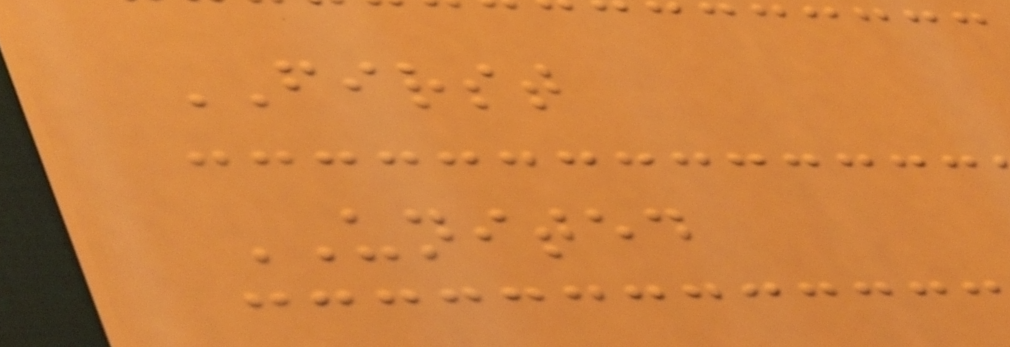FIRST
UNITED
